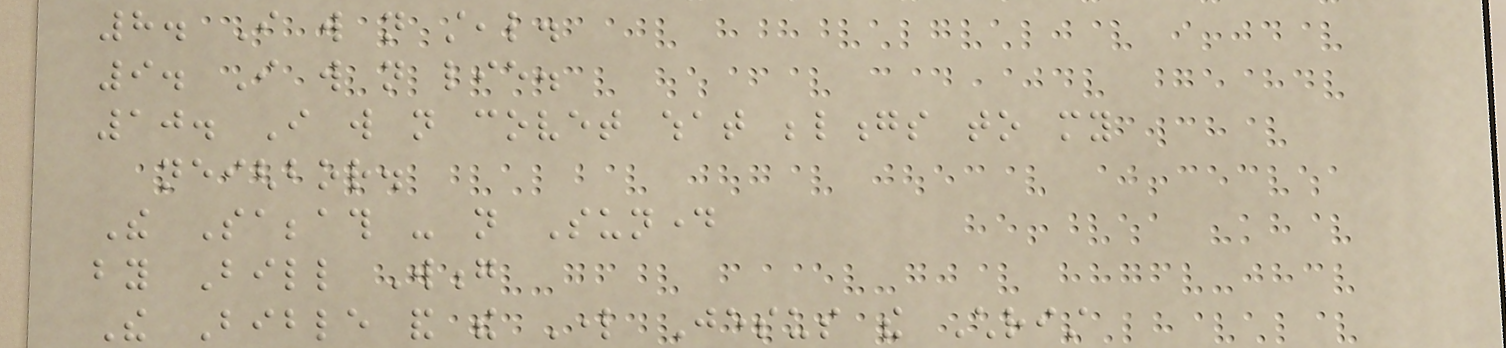8. I will not steal.
9. I will not lie.
10. I will not covet what belongs to my
neighbor.
The Sabbath - not Sunday
by Bill Wong
The Bible and the Lord Jesus the Christ
